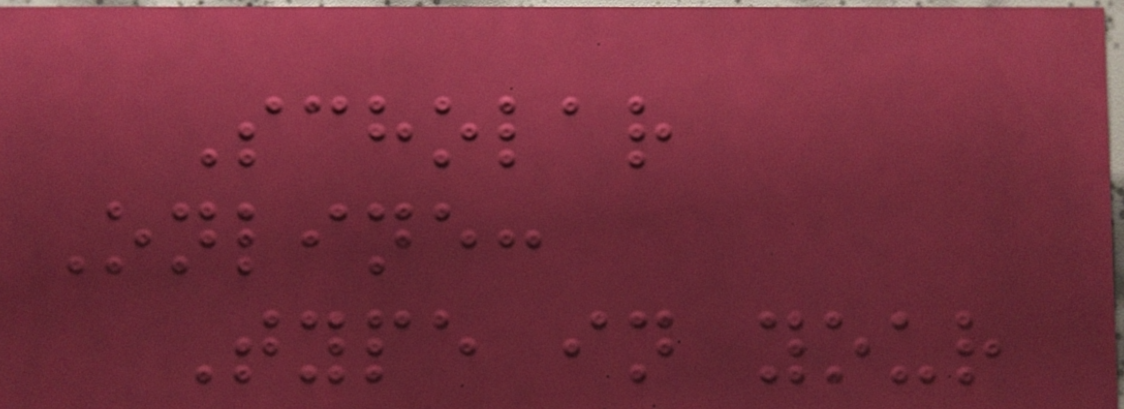Scholar
Online:
Type in your
